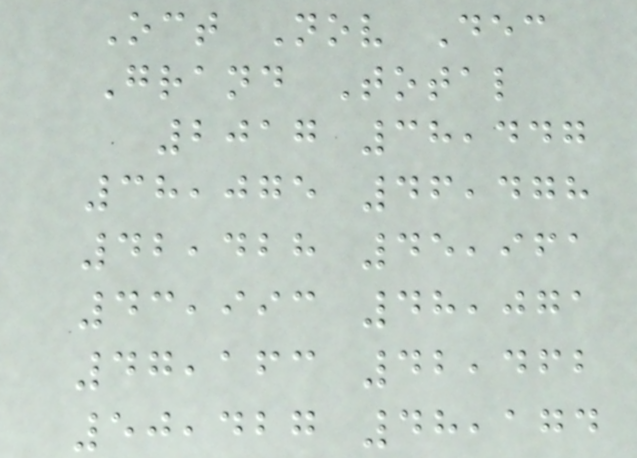Oct Nov Dec
Grand Total
2017 38,447
38,075 46,478
42,428 45,961
43,993 48,071
47,163 42,462
50,427 48,174
